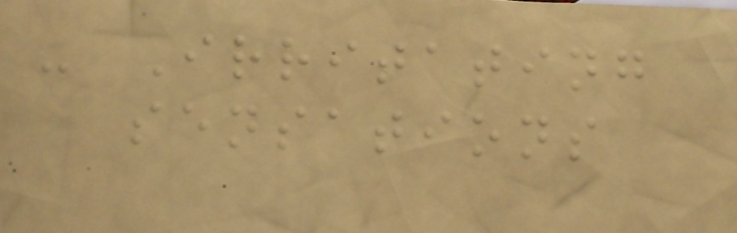- Irritating
sensations
